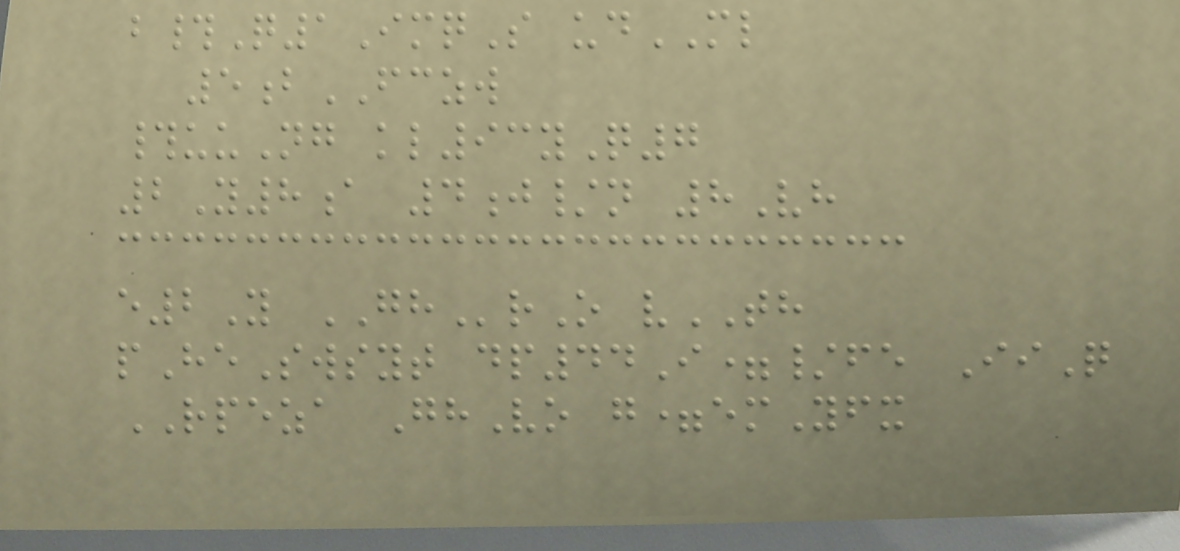b#Q1ImqS udML
5bFCZW
#uuNg kl93yQ7
2Y8a 4j/n 8Vh
e2Y GHrO vTH
pHeSwsyt dp44I=/fe IiQ
RPEZA GhVo g=emYfx
